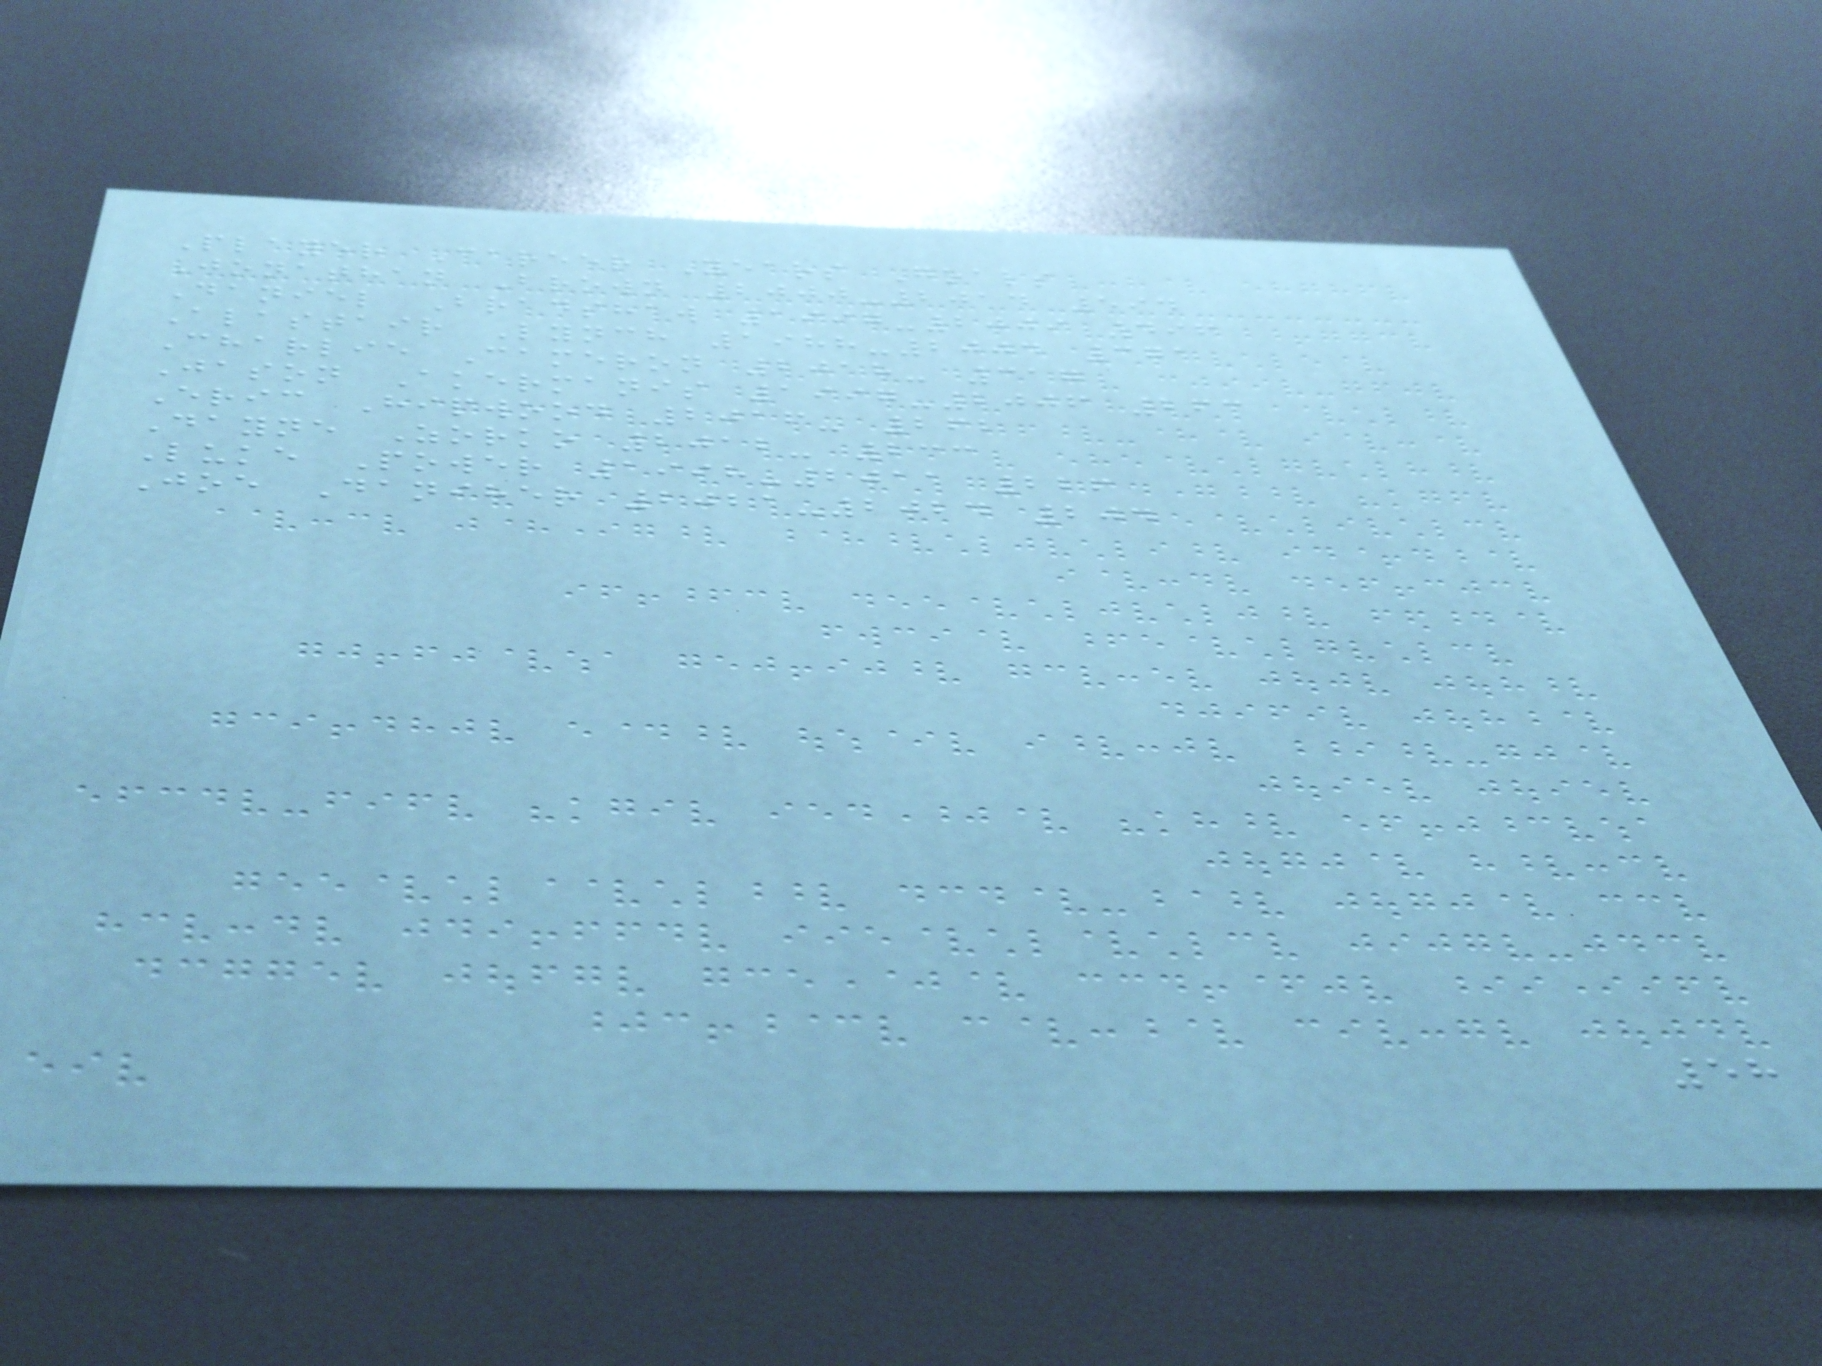Player Career Years Goals
Jonathan Brown 2000-2014 594
Daniel Bradshaw 1997-2009 496
Alastair Lynch 1988-2004 371
Charlie Cameron 2018- 317
Jason Akermanis 1997-2006 263
Eric Hipwood 2016- 262
Dayne Zorko 2012- 233
Luke Power 1998-2011 226
Joe Daniher 2021-2024 204
58
